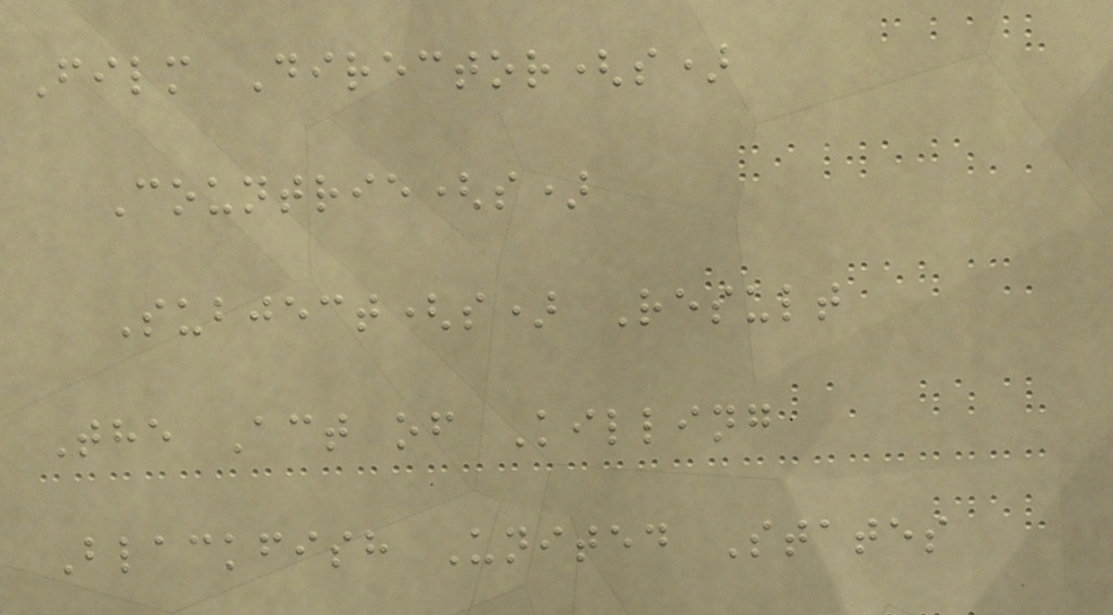Film Director(s)
Countrie(s)
Subject(s) Result
The Act of Killing
Blackfish United States
